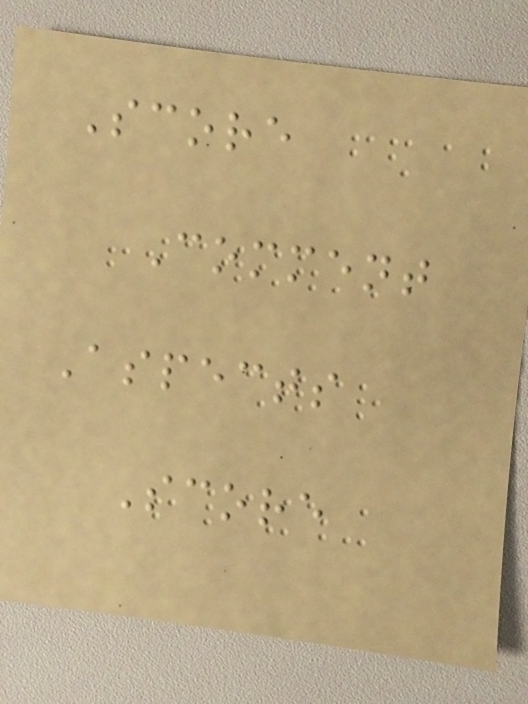Score
Comment
Aspects
Score
